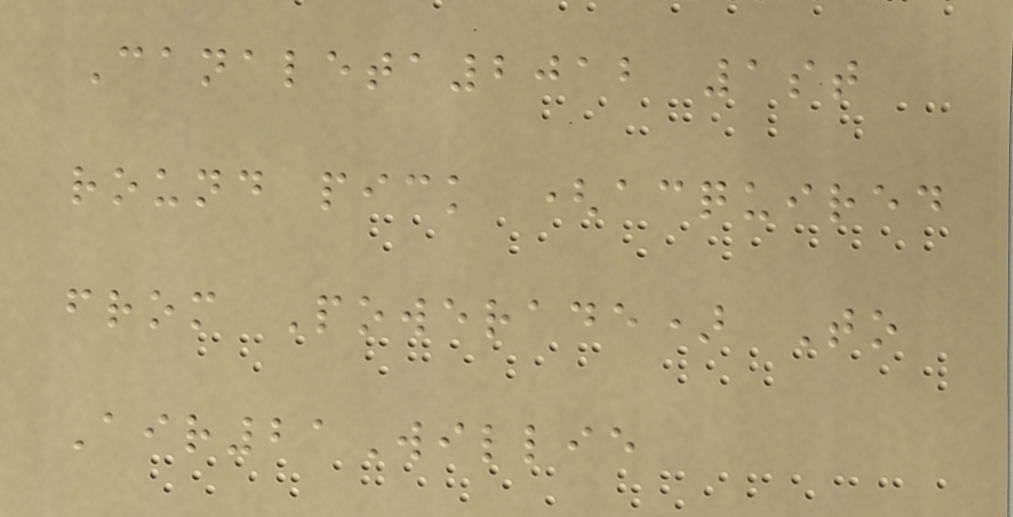Canaleta2012 1st
round pick (acquired
from Powerade) To
Air21Willie
